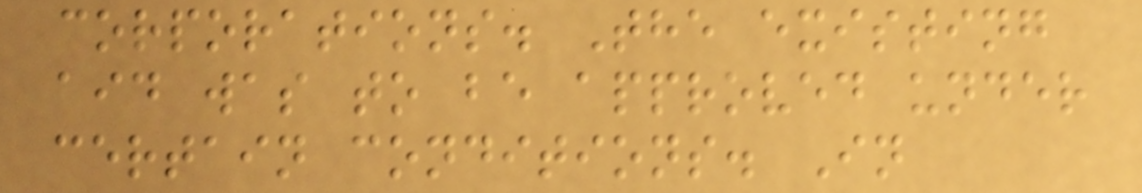corporations. The existing
aid was to be approved under
certain conditions. In
